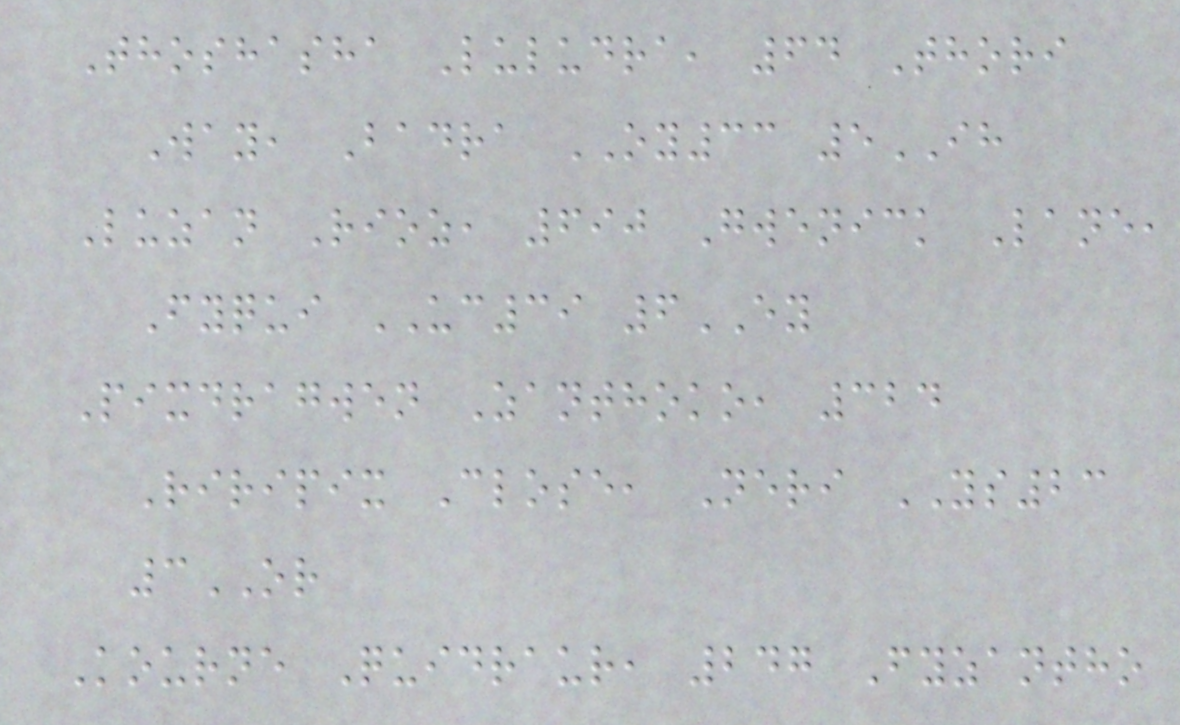Thoshasha Luludra, 64 Thori
Way, Badra OY33 5IH
Luzan Rioz, 690 Gwenick Lane,
Fyqui UC39 6EY
Pixdragwen Zanthoko, 324
Riripix Close, Neri YS23
3OR
Kourne Quidraur, 247 Fyzantho
